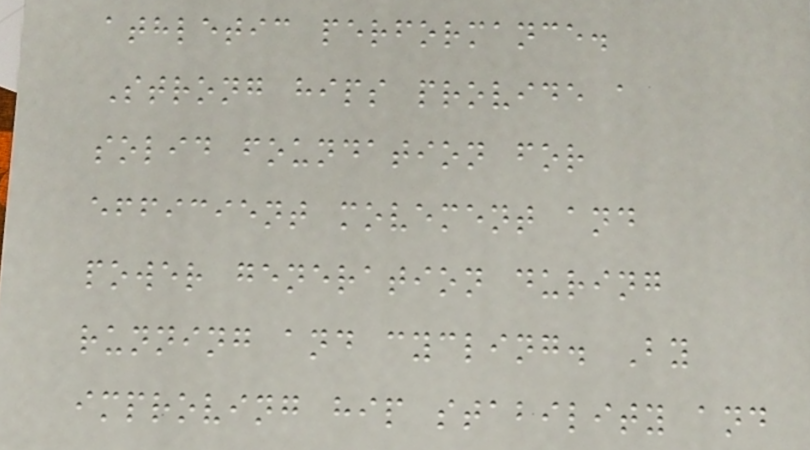athletic performance.
Strong hips provide a
solid foundation for
efficient movement and
power generation during
running and cycling. By
improving hip stability and
